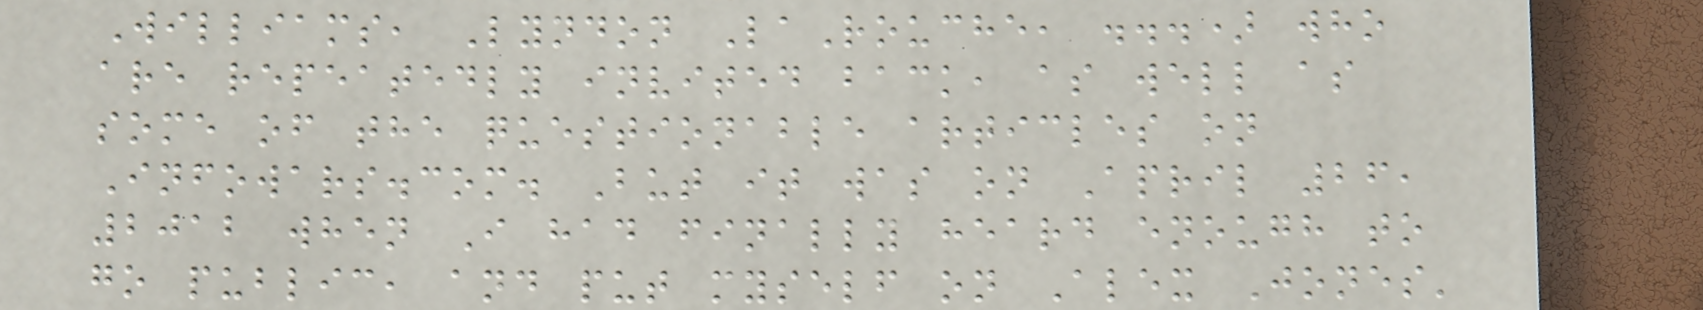Williams, Lyndon LaRouche, ...) who
are repeatedly invited back, as well as
some of the questionable articles on
Infowars.com. But it was on April 26,
2012 when I had finally heard enough to
go public, and put myself on Alex Jones'
